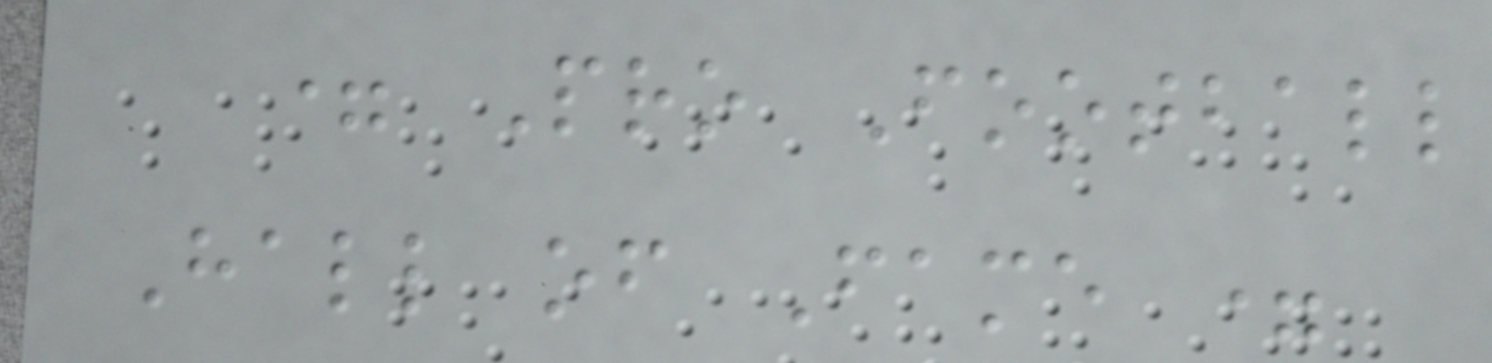= Pro Football
Hall of Fame =
